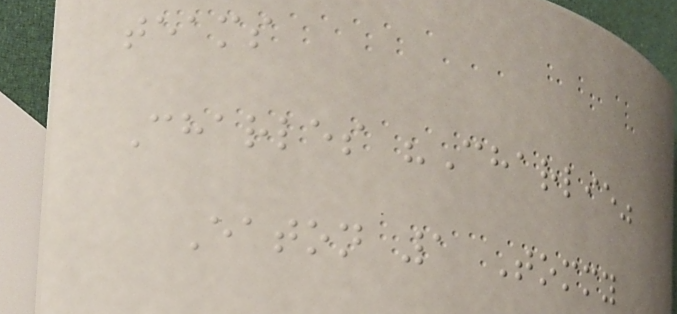teams
Charles "Charlie"
Eaton 1 Tommy
